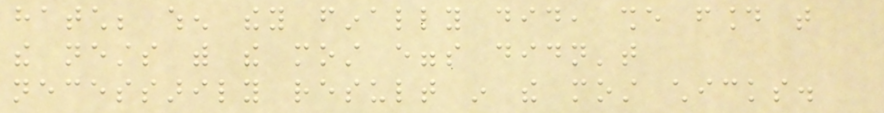hatch; when they finally did, she found that
the nests with the most eggs didn't
necessarily result in the most chicks.
